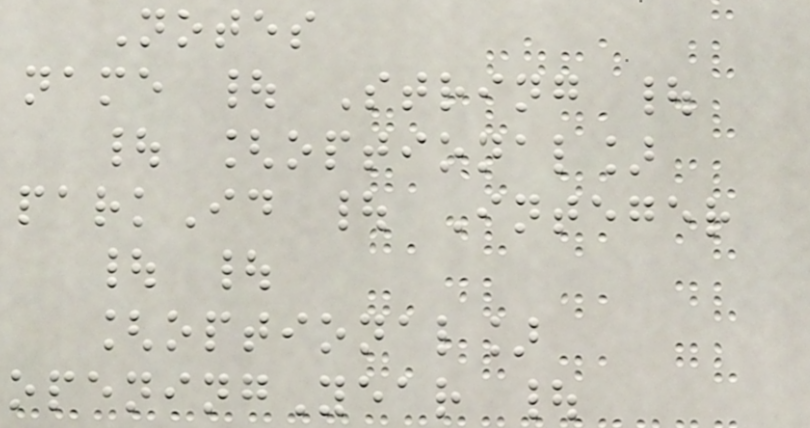Notes
name | String |
| [optional]
parkId | Integer
| |
[optional]
openingYear |
